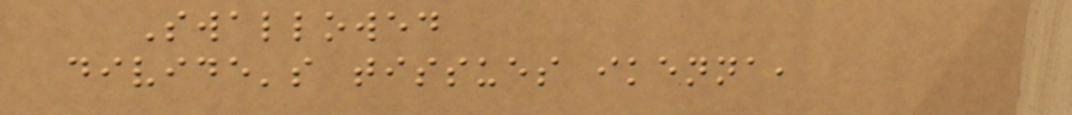Swallowed
divide's tissues ikenna,
